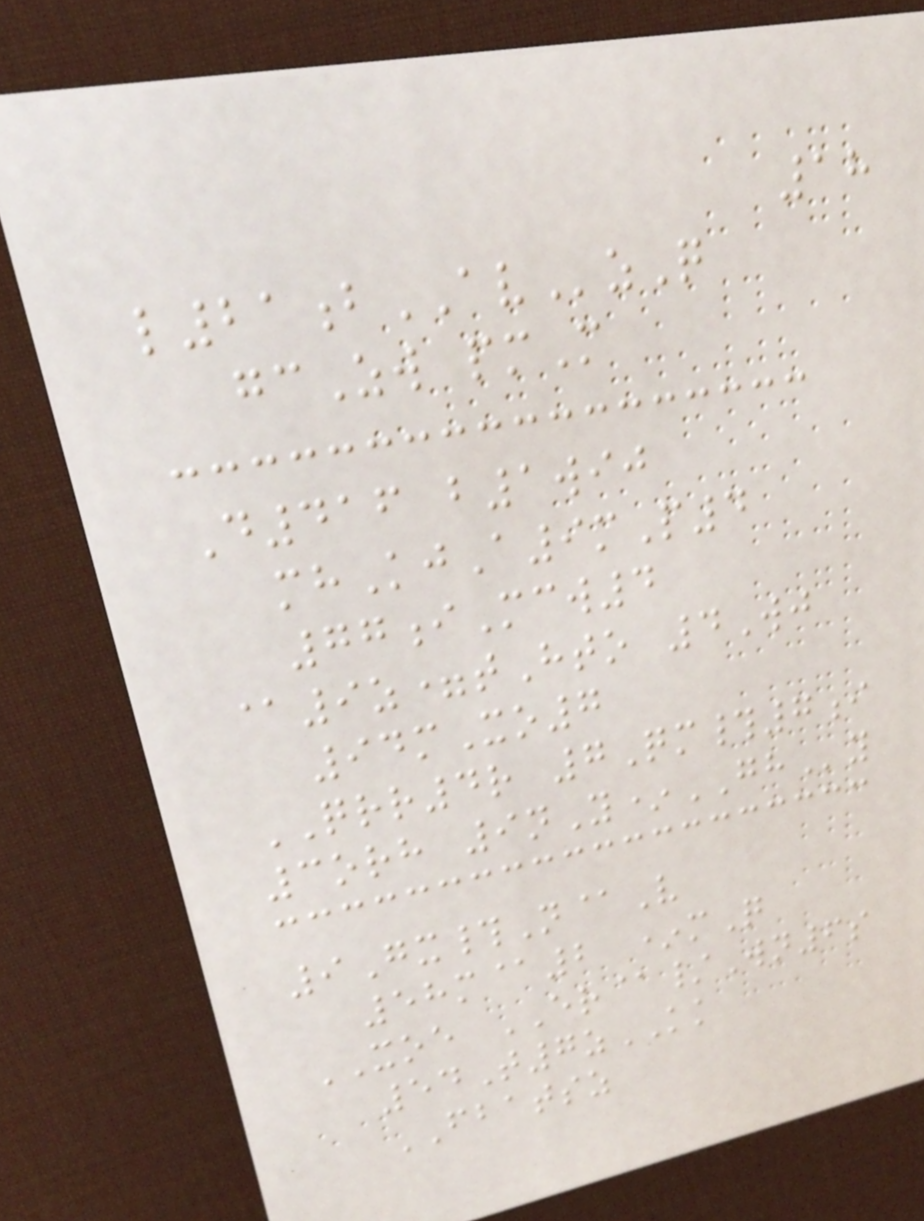18
l21bAVzQ
gcZw pmM
D416 b1wij
mhKjA9mP4
77iMcw4
@9z=tHto 4Wj
94mXo7
QRR4r 7Qm#7i
3orh 9nY*GHy
9Gx#N@V
58m@2 *mQ
XOE ER@/Wn6s
54T7zKK
FBATSZ
